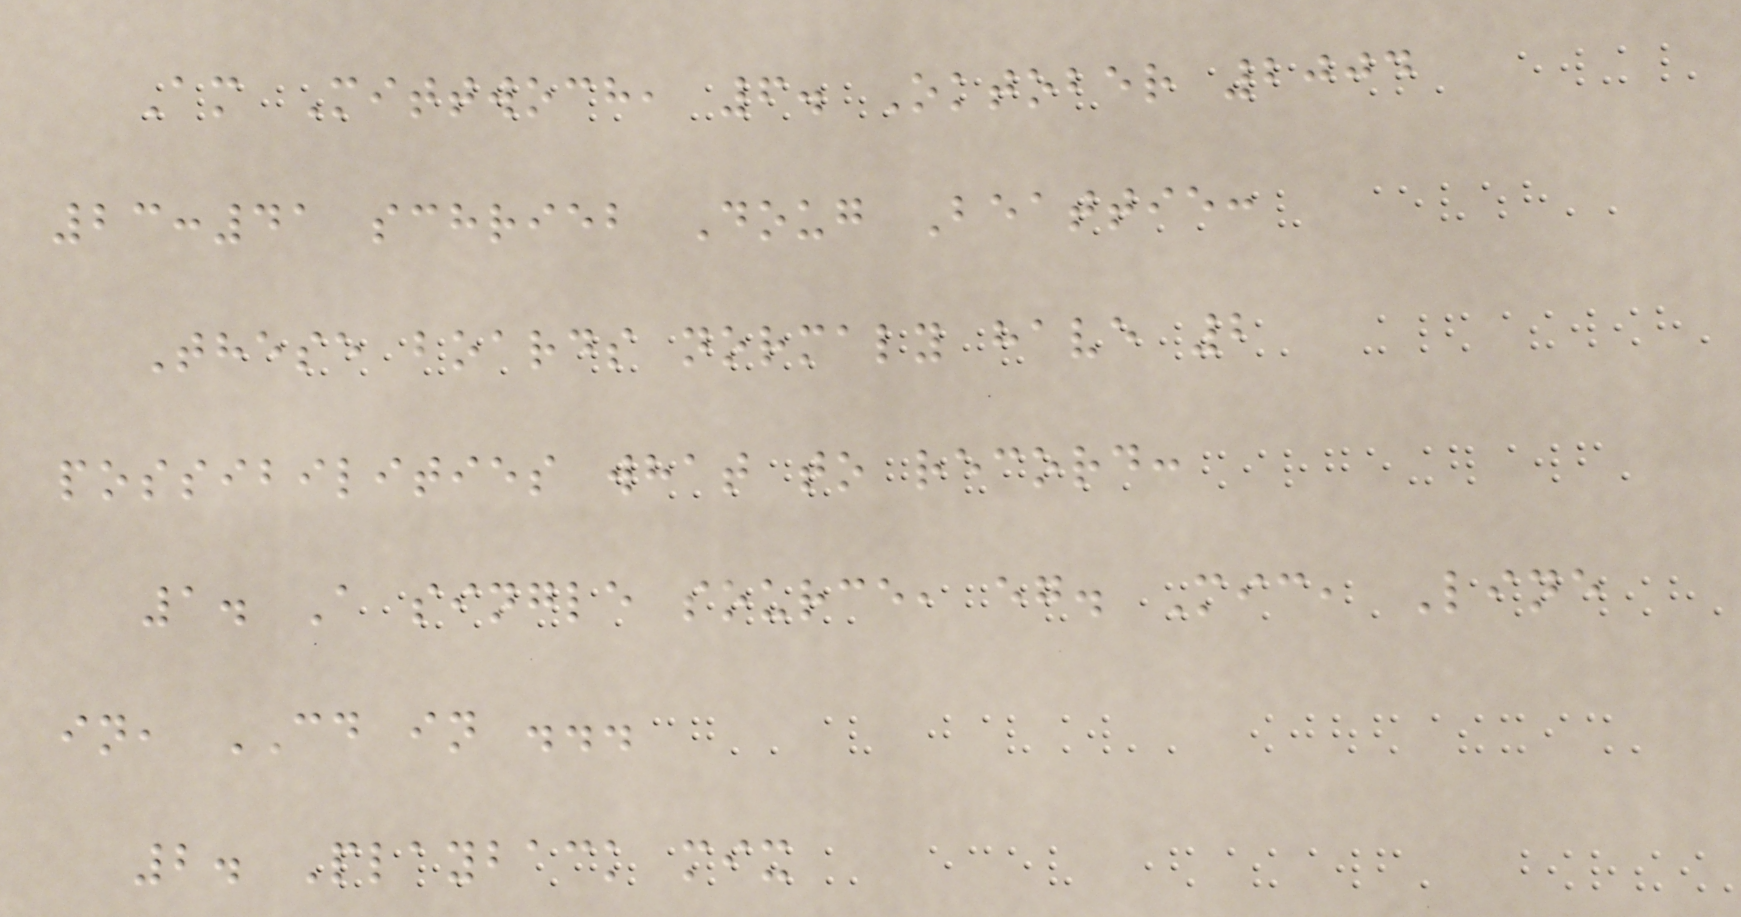Am Mittwoch, 6. Oktober 2004
23:41 schrieb Doug Beattie:
These boards normaly have 2
possibilities what to record:
1. A single source, eg. Mic, Line
in, CD in ...
2. Playback mix
